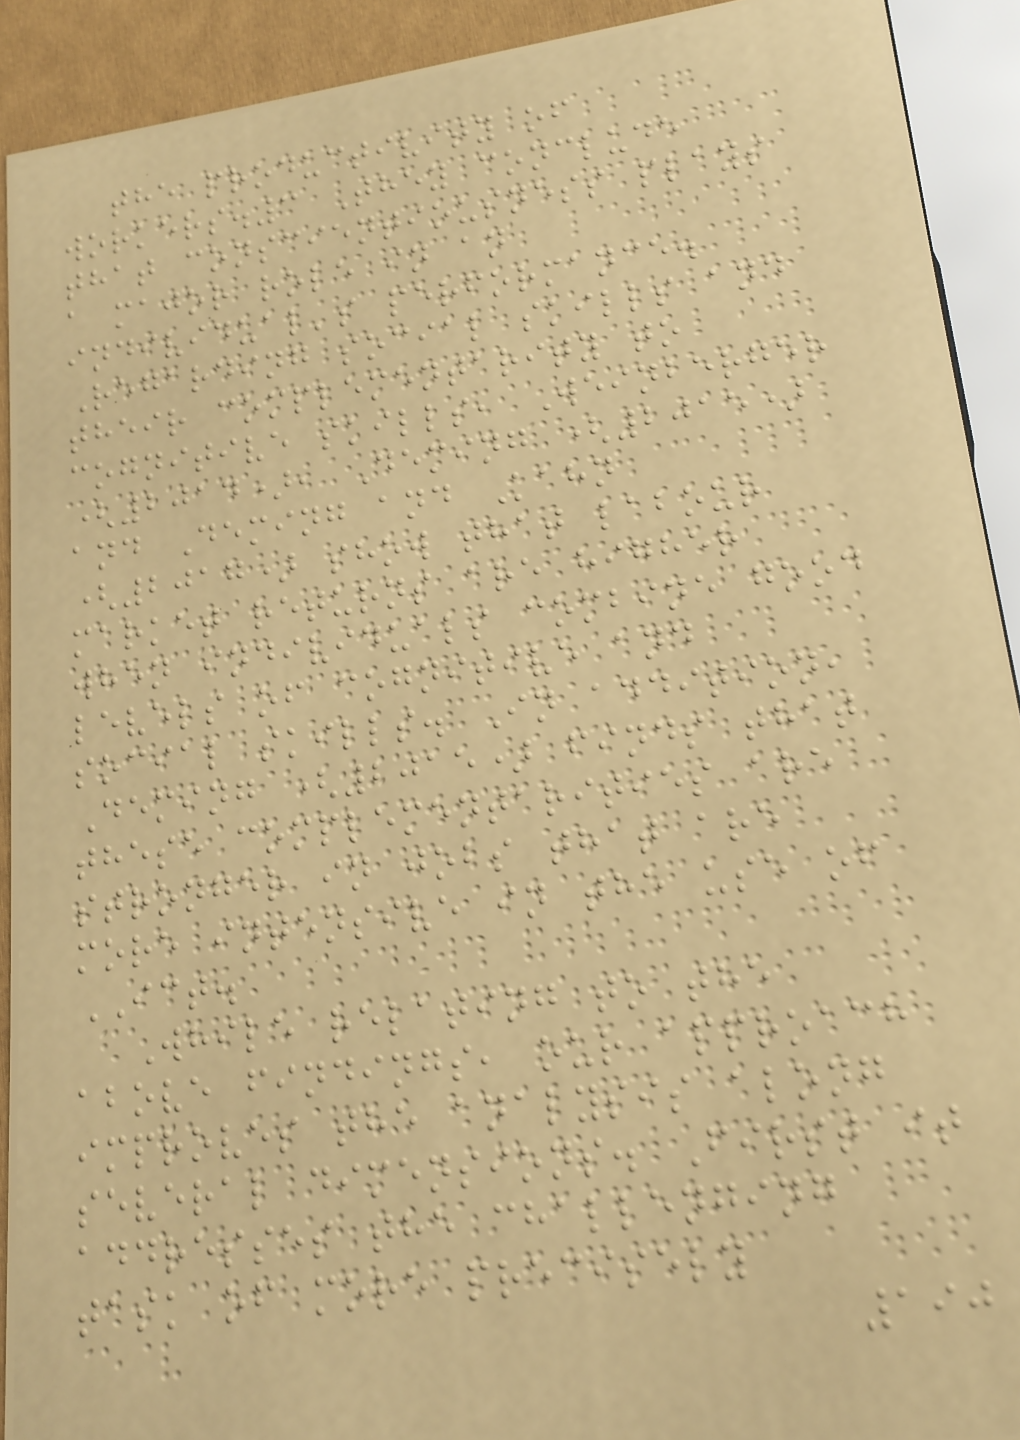the productivity of
workers.3 They conclude
that conscientiousness plays
a major role in an
individual's performance.
Regarding social skills and
their complementarity to
cognitive skills, Weinberger
(2014), Deming (2015)
and Deming and Kahn
(2017) show that labour
market returns are higher
when individuals combine good
levels of cognitive and
social skills. In addition,
Deming (2015) finds that
these complementarities are
stronger in jobs that are
more intensive in the use of
ICT.
While relating to the
above findings, our approach
improves the analysis along
several dimensions. First it
addresses the challenging
task of more precisely
190
